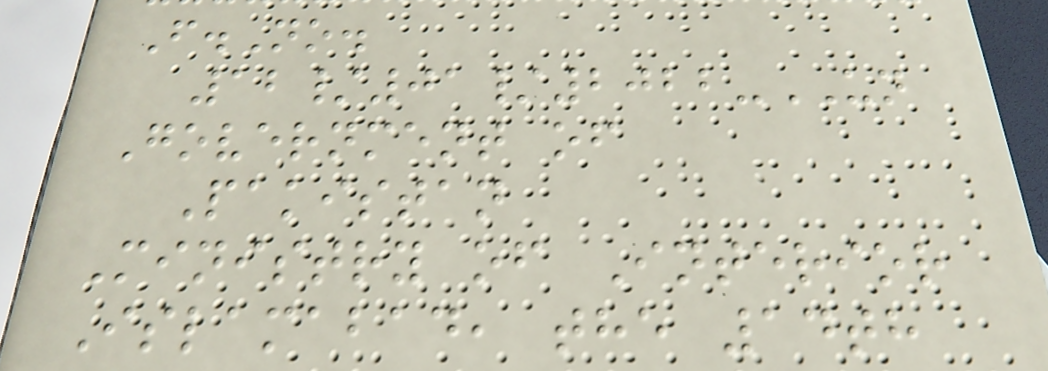F.No.
12/01/2022-UN
Government of
Pakistan
Ministry of Interior
Islamabad, the 14th
